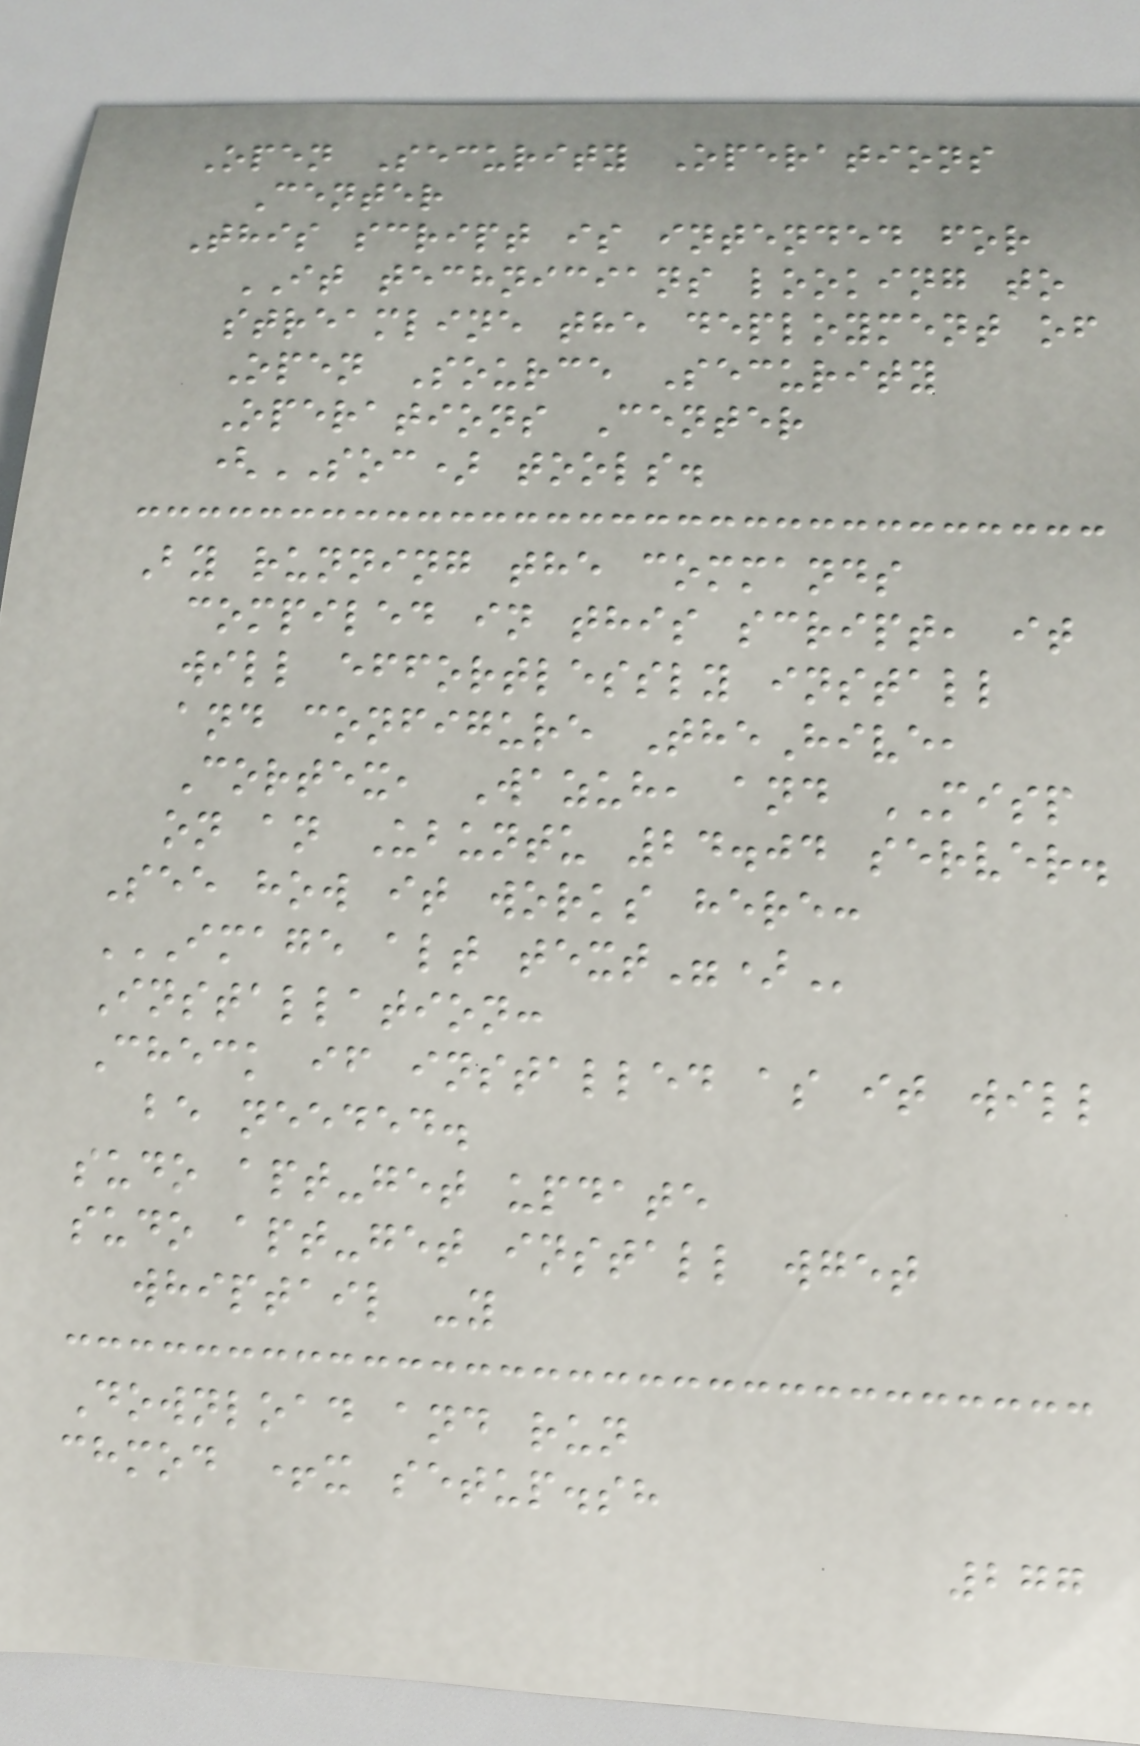Open Security Operations
Center
This script is intended for
IT technicians looking to
streamline the deployment of
Open Source Security
Operations Center
(SOC) tools.
By running the commands
compiled in this script, it
will effortlessly install
and configure TheHive,
Cortex, Wazuh, and MISP
on an Ubuntu 24.04 server.
See how it works here:
IMAGE ALT TEXT")
Installation:
Check if installed as it will
be needed.
sudo apt-get update
sudo apt-get install wget
whiptail -y
Download and run
chmod +x setup.sh
277
